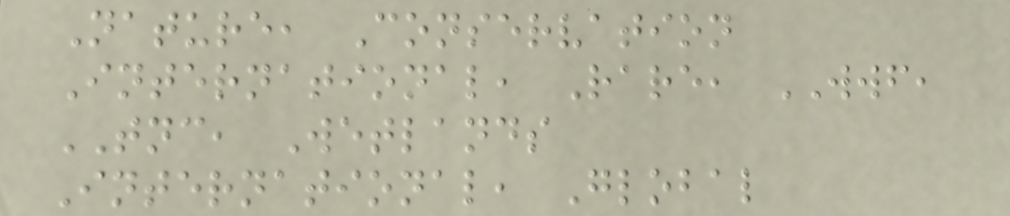Nature, Conservation
International, Rare, WWF,
TNC, Wetlands
International, Global
